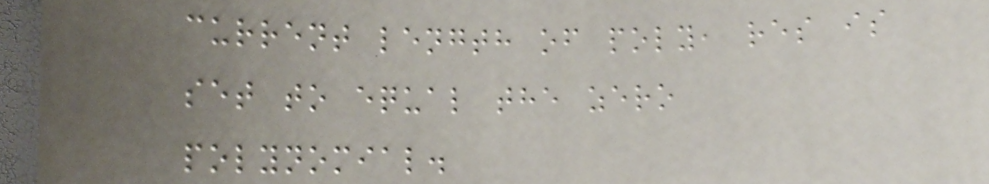current length of poly, res is
set to equal the zero
polynomial.
